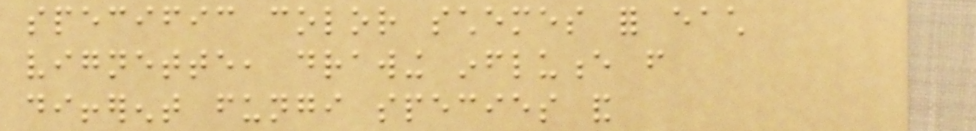specific color schemes for each
vignette, drawing influence from
different fungi species and
